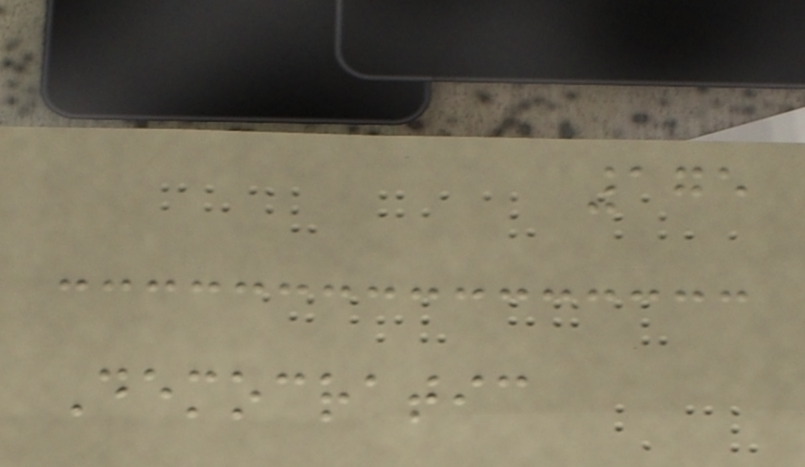175
Democratic
